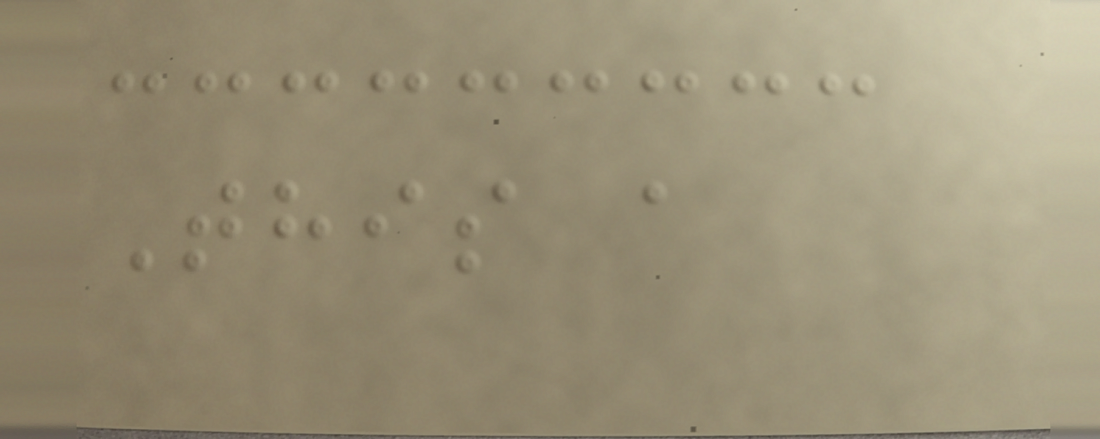This a
